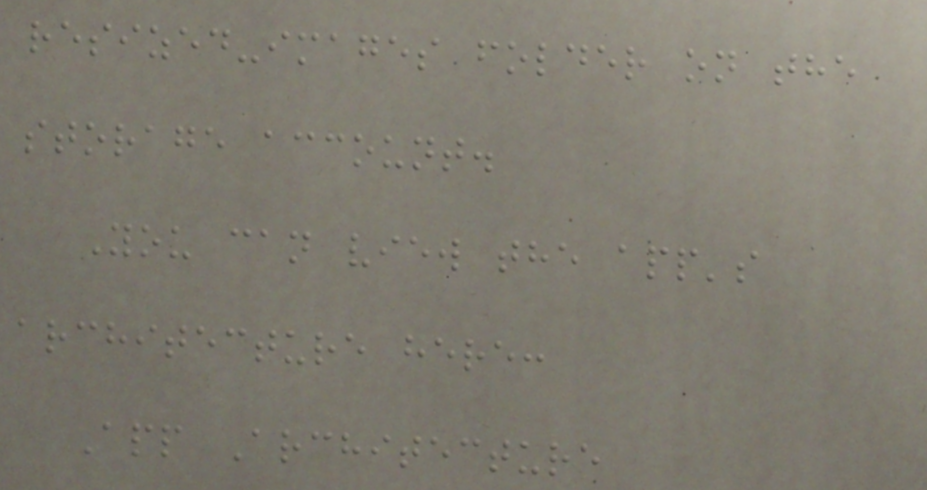resized-images folder on the
storage account.
You can view the app's
architecture here:
App Architecture
